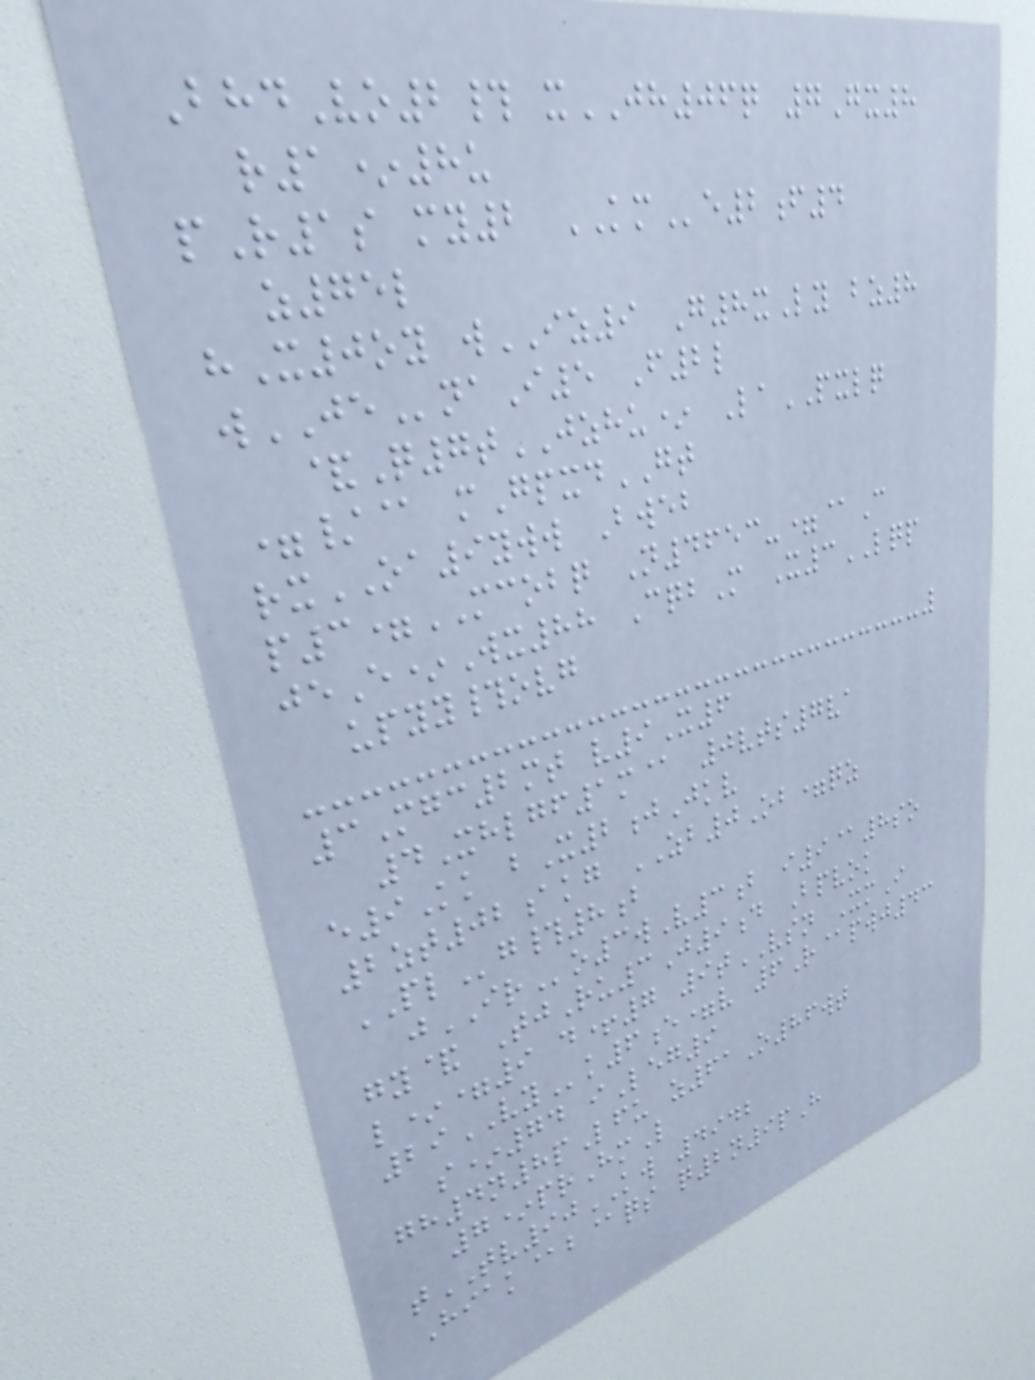BhdVo2# xJH06q 7Gx8
r1*8u
pR1s my2 KMe2f4
z75l
hX0oy wIZ9 G8xLy bz8
wJEnaI5 F2l
&Q7tJZHU* LaPXLQ
=/@ mGpxdGT
rxOA9yww Bweb
p3=MCOBQ N4653-=@C
jeE*Wx88 CqbM X3LQP
upyy#ovg
3Mgc2mt v9X6
4Xhlgf1m@ 0vts7va
e9Kk bX2jJkv
2zt02akg ZB0Ob=qz
PLg#8b
jIRo3wV3b i9@8so
gy& TjRu3J9d Bpvok
l*=9 d+7 9tVSN XmI
29VYk6e=v 6R@pwj43
s*74 iLeg9
gh4n8pLfu z61O86wt
7*prHmL
tTV90KW 4942
Hiak@b@qs q2n9pH
